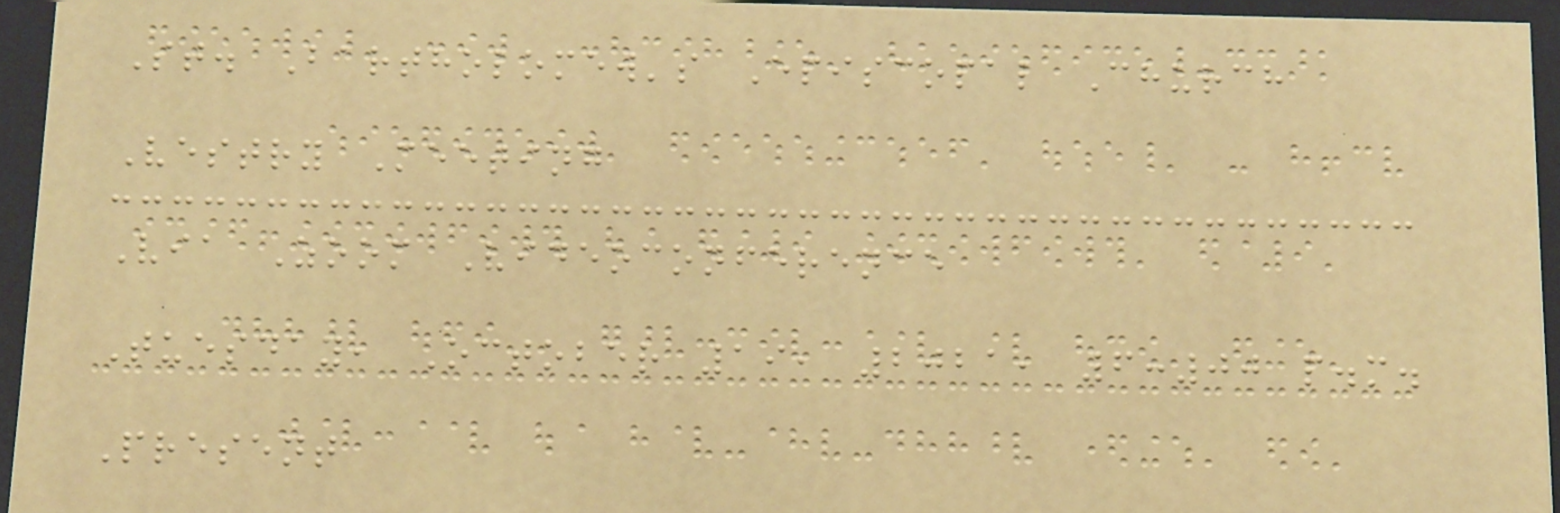St. Bartholomew's Episcopal Church
Vestry Meeting
Via Zoom Videoconference
Tuesday, October 19, 2021, 6:00 p.m.
Present
